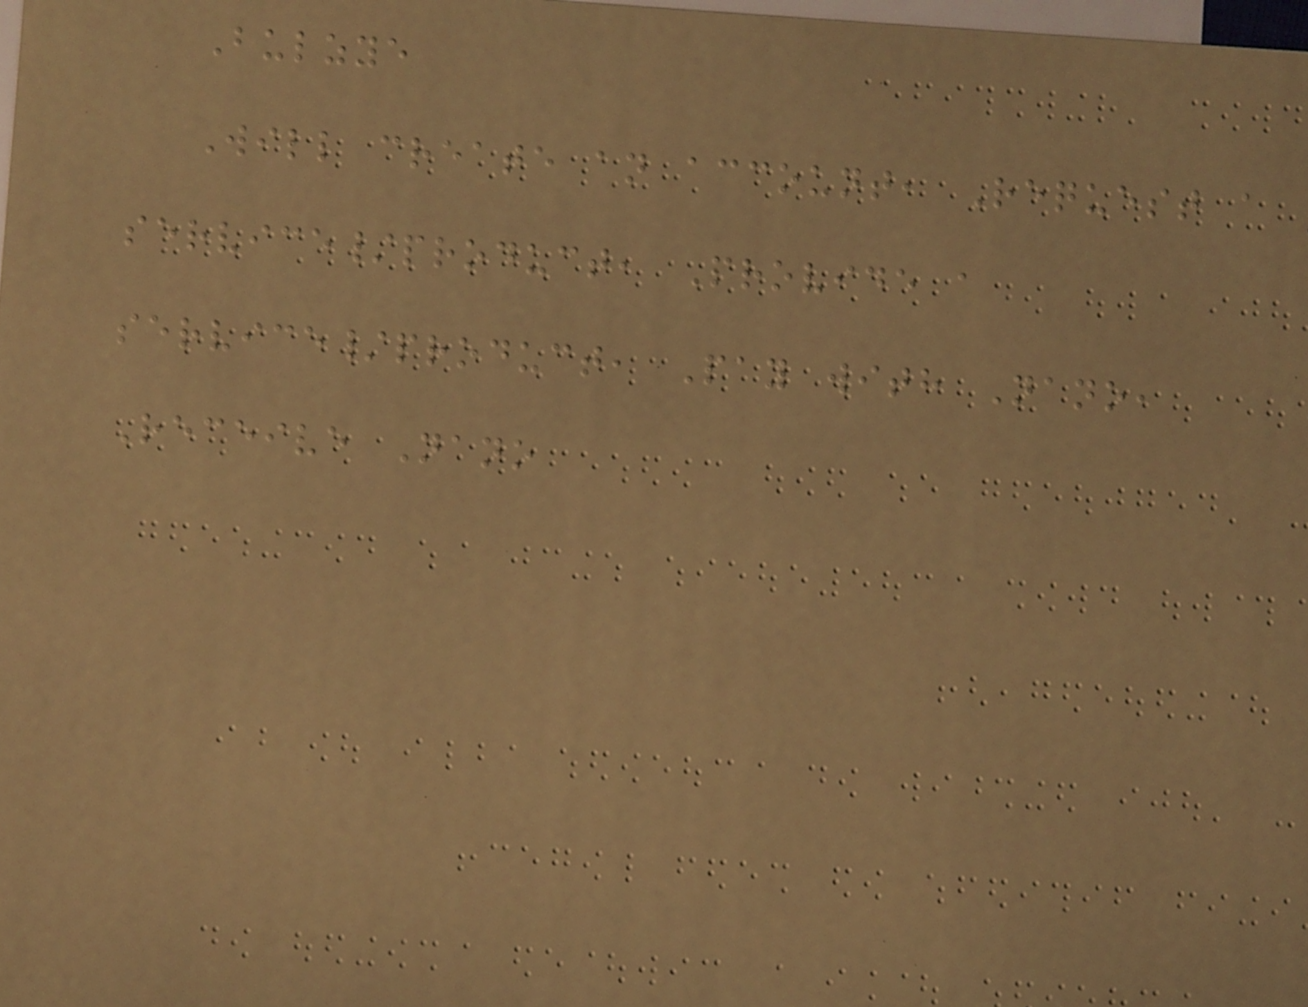Bulzye
Will create an account, Request a
service/product, Provide a
service/product, Pay with Nano,
Receive Nano
